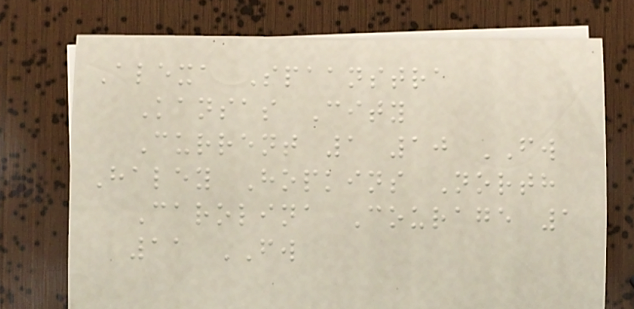Alexa Spaanstra
Kansas City
Current 1 10 FW
Haley Hopkins North
Carolina Courage 1
11 FW
